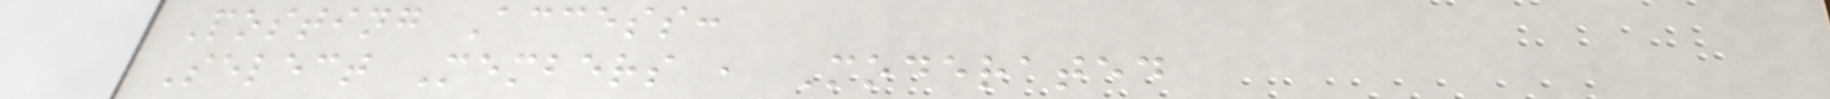Posting Access:
Select Members , Moderated
